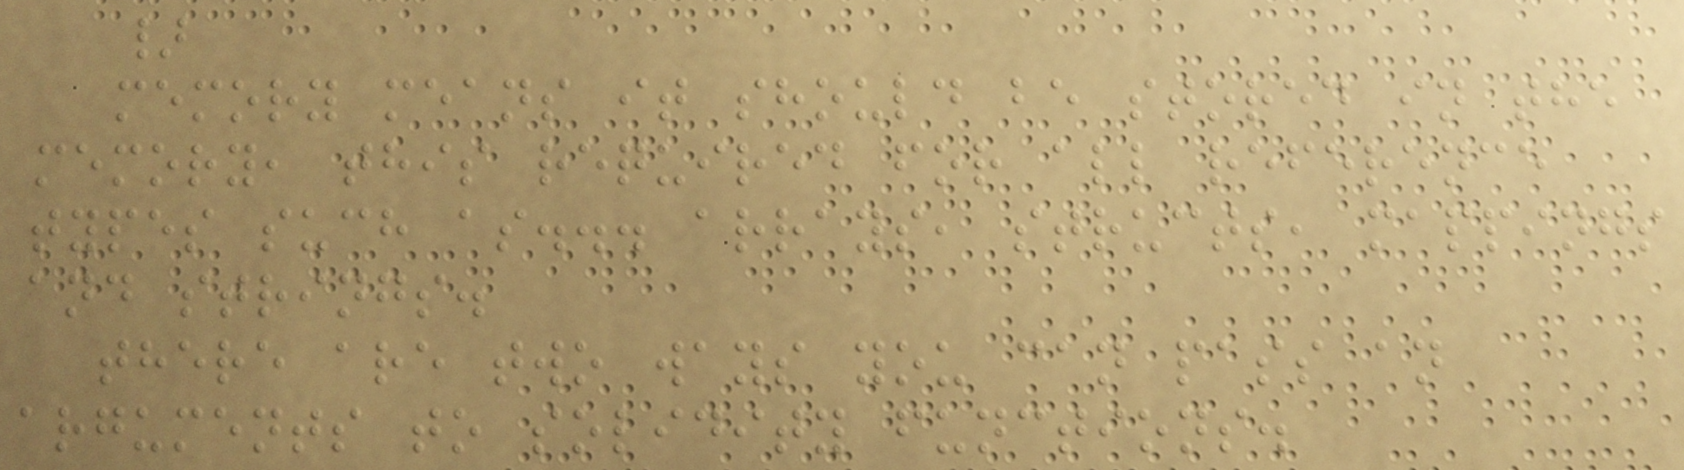}
memory means it should be stored in the
memory, this required for all reference
types such as... arrays, structs, mappings
and strings.
there are two ways you can pass an
arguments to solidity functions.
